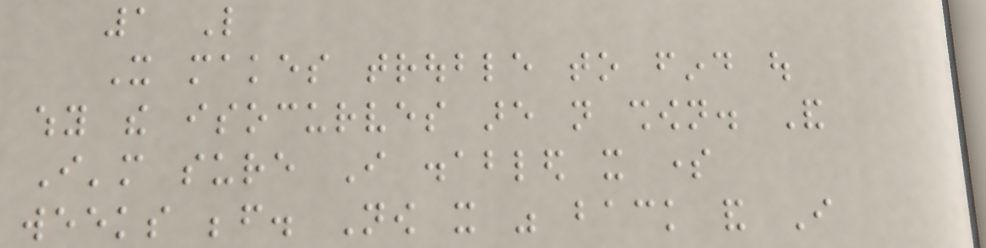1 Like
It makes trouble to find out
why the isocurves are not shown. And
I'm sure I disabled it some
weeks before. Now it was back and I
